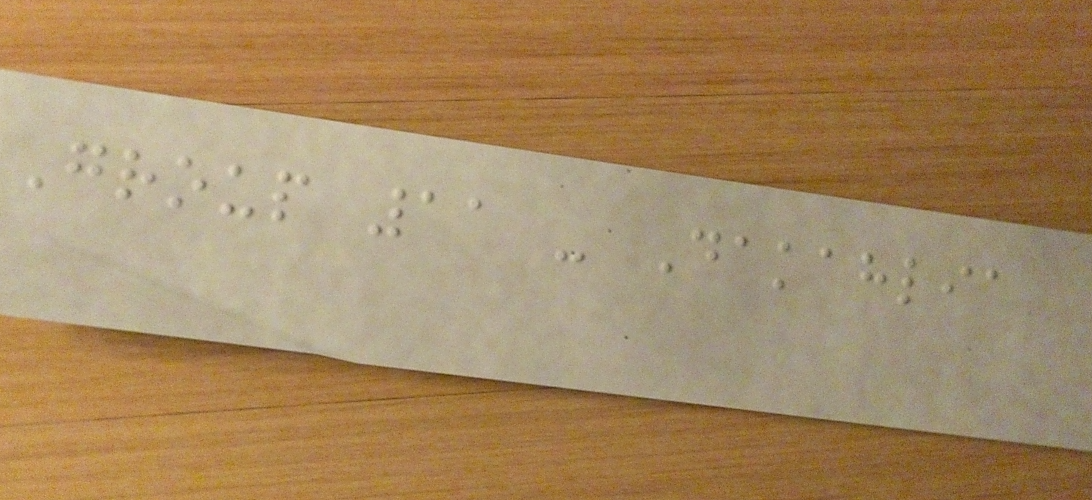Group 11 - Dakahlia
